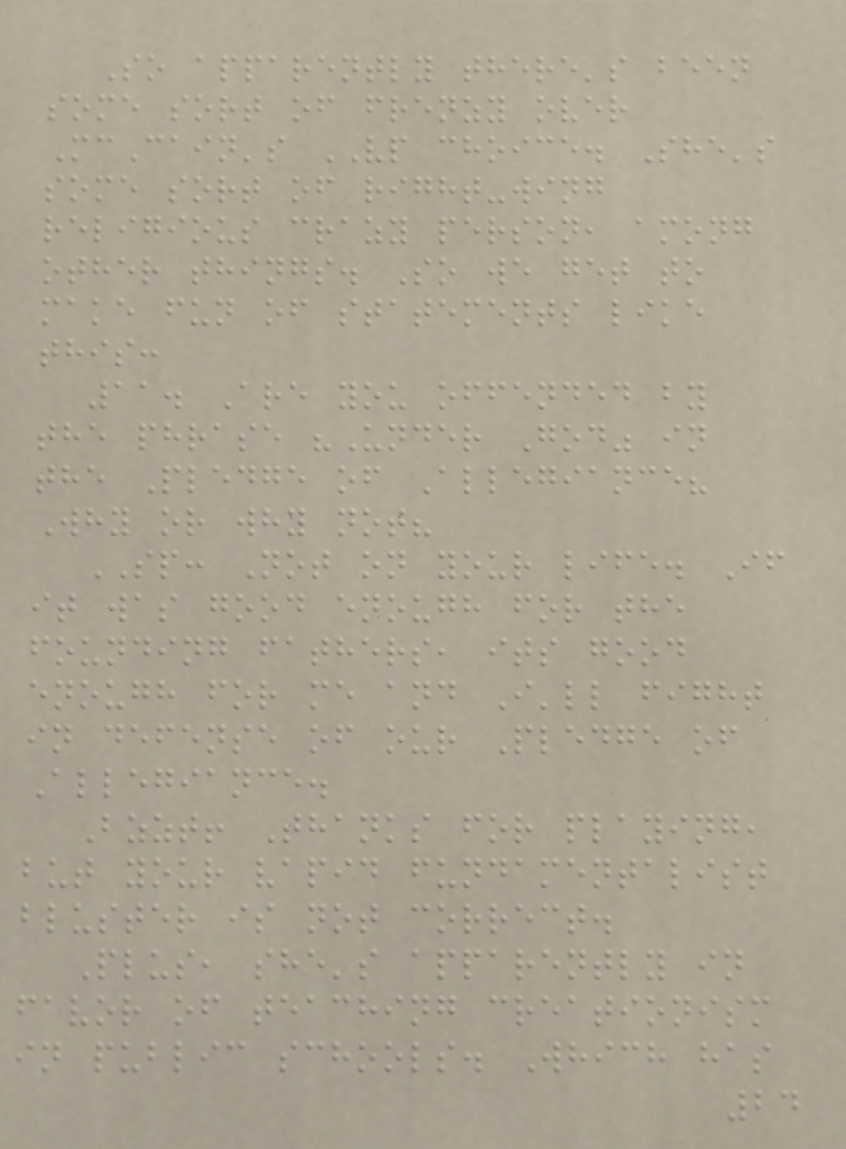So apparently there's been
some sort of frenzy over
McCain's VP choice. She's
some sort of right-wing
religious crazy person, among
other things. So we get to
make fun of statements like
this:
11. Are you offended by
the phrase "Under God" in
the Pledge of Allegiance?
Why or why not?
SP: Not on your life. If
it was good enough for the
founding fathers, its good
enough for me and I'll fight
in defense of our Pledge of
Allegiance.
Bzzt! Thanks for playing,
but your vapid fundamentalist
bluster is not correct.
Plus, she's apparently in
favor of teaching creationism
in public schools. Which has
24
